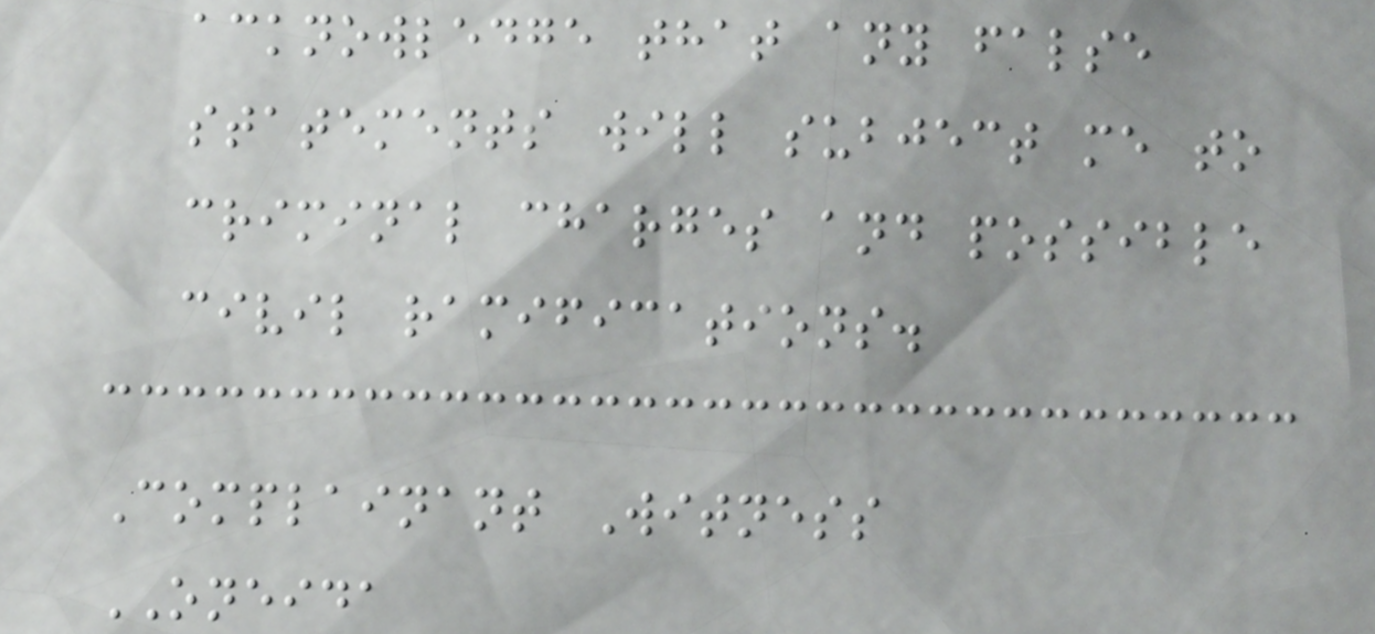acknowledge that any false
statements will subject me to
criminal charges and possible
civil ramifications.
Complainant Witness
ONEIDA
